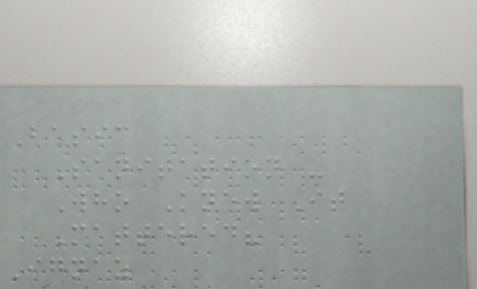Basic
Sanitation -
Who Knew It
Mattered?
Ignaz
